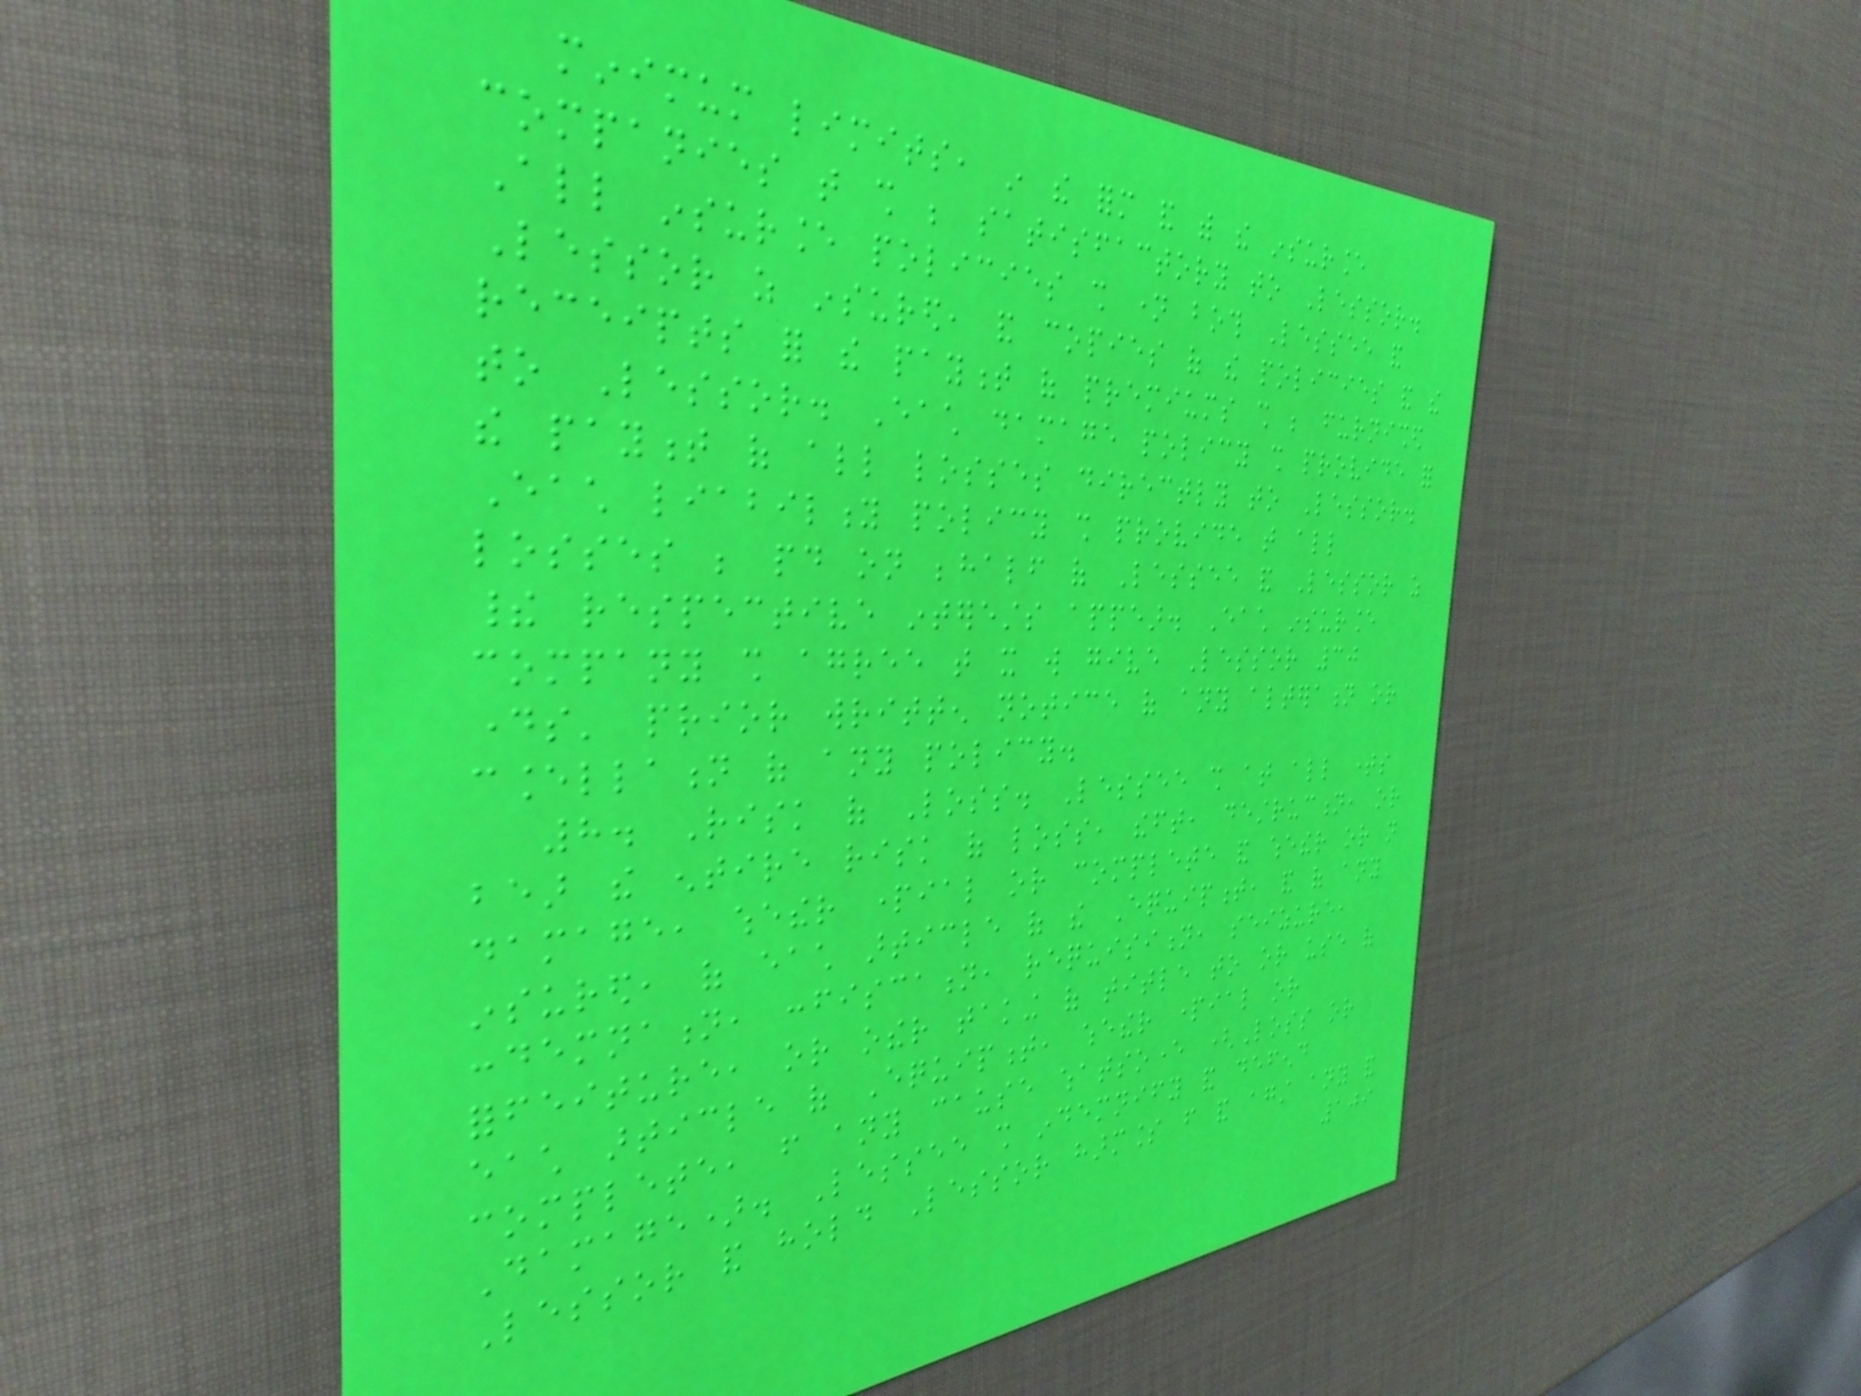minimum limits, in the form and with the insurance
companies that shall be satisfactory to Lessor.
All insurance policies shall name both Lessee and
Lessor as insured, and copies of the policies and the
receipts for the payment of premiums shall be furnished
to Lessor. Each damage policy shall provide for
the payment of all losses directly to Lessor.
Each liability policy shall provide that all
losses be paid on behalf of Lessee and Lessor as
their respective interests appear. Each insurance
company shall agree that it will give Lessor 30
days' prior written notice of any alteration or
cancellation of any policy.
8. Risk of Loss. Lessee shall at all times
bear the entire risk of loss, theft, destruction, or
damage, whether partial or complete and whether or not
insured, of each article of the Equipment, and of any
condemnation, confiscation, requisition, seizure,
forfeiture, or other taking of title to or use of
each article of Equipment, whether partial or
complete, from any cause whatsoever (Loss or
Damage). Lessee shall indemnify and defend
Lessor and hold Lessor harmless from and against any and
109
